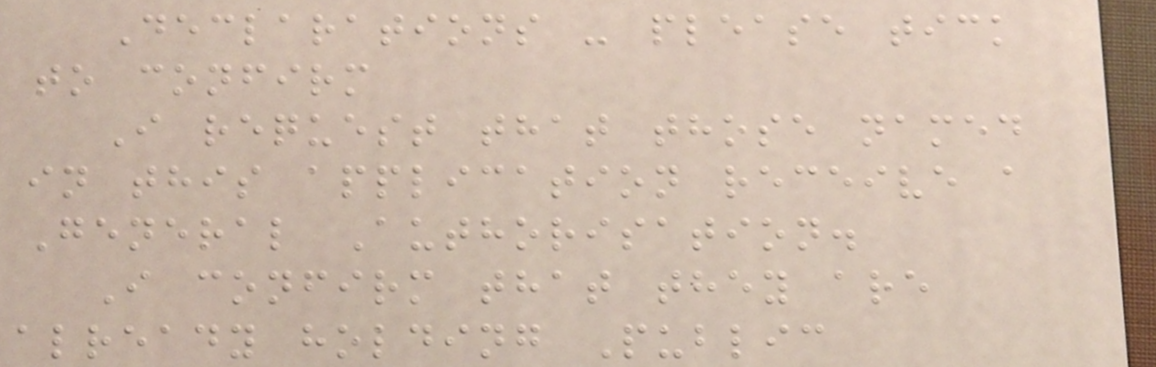Declarations - please tick
to confirm
I request that those named
in this application receive a
General Authorisation.
I confirm that they are
already holding Public
